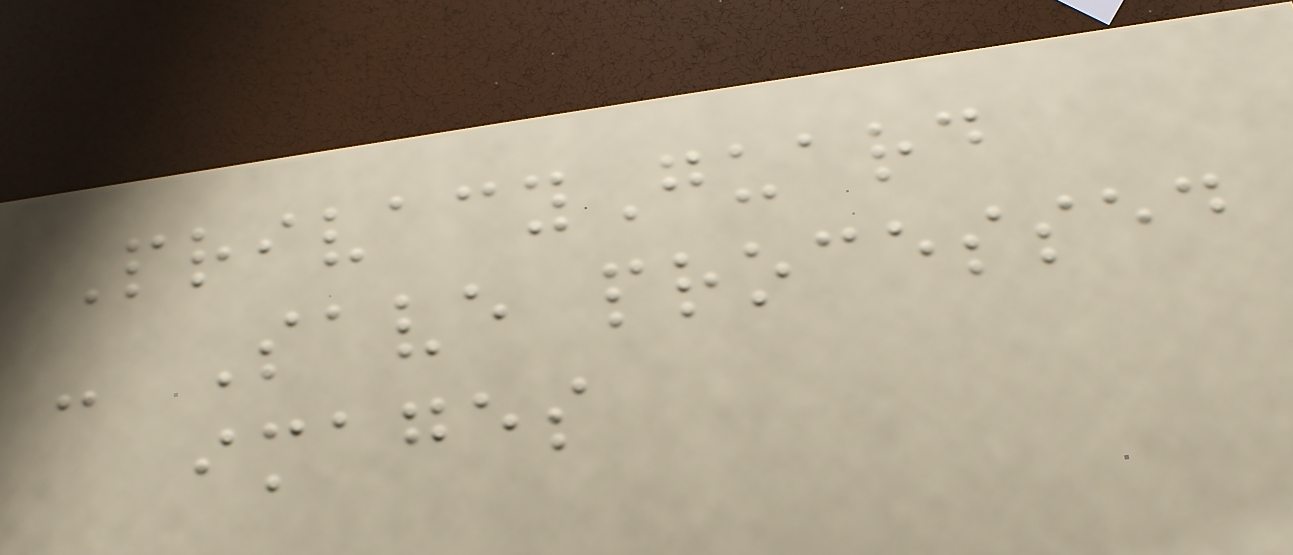PrivacyGuard
- Save processed
images
